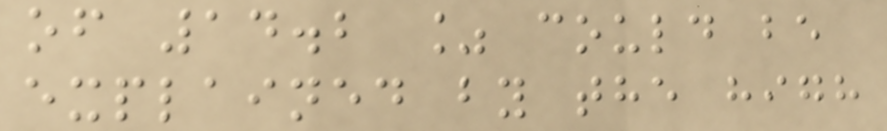of 14.2 % could be
explained by the high
